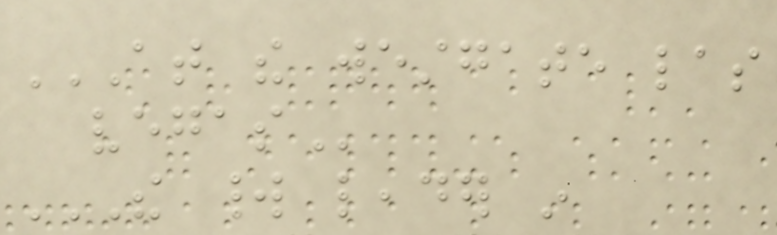AT THE WESTGATE LAS
VEGAS
THE WORLD LEADER IN
